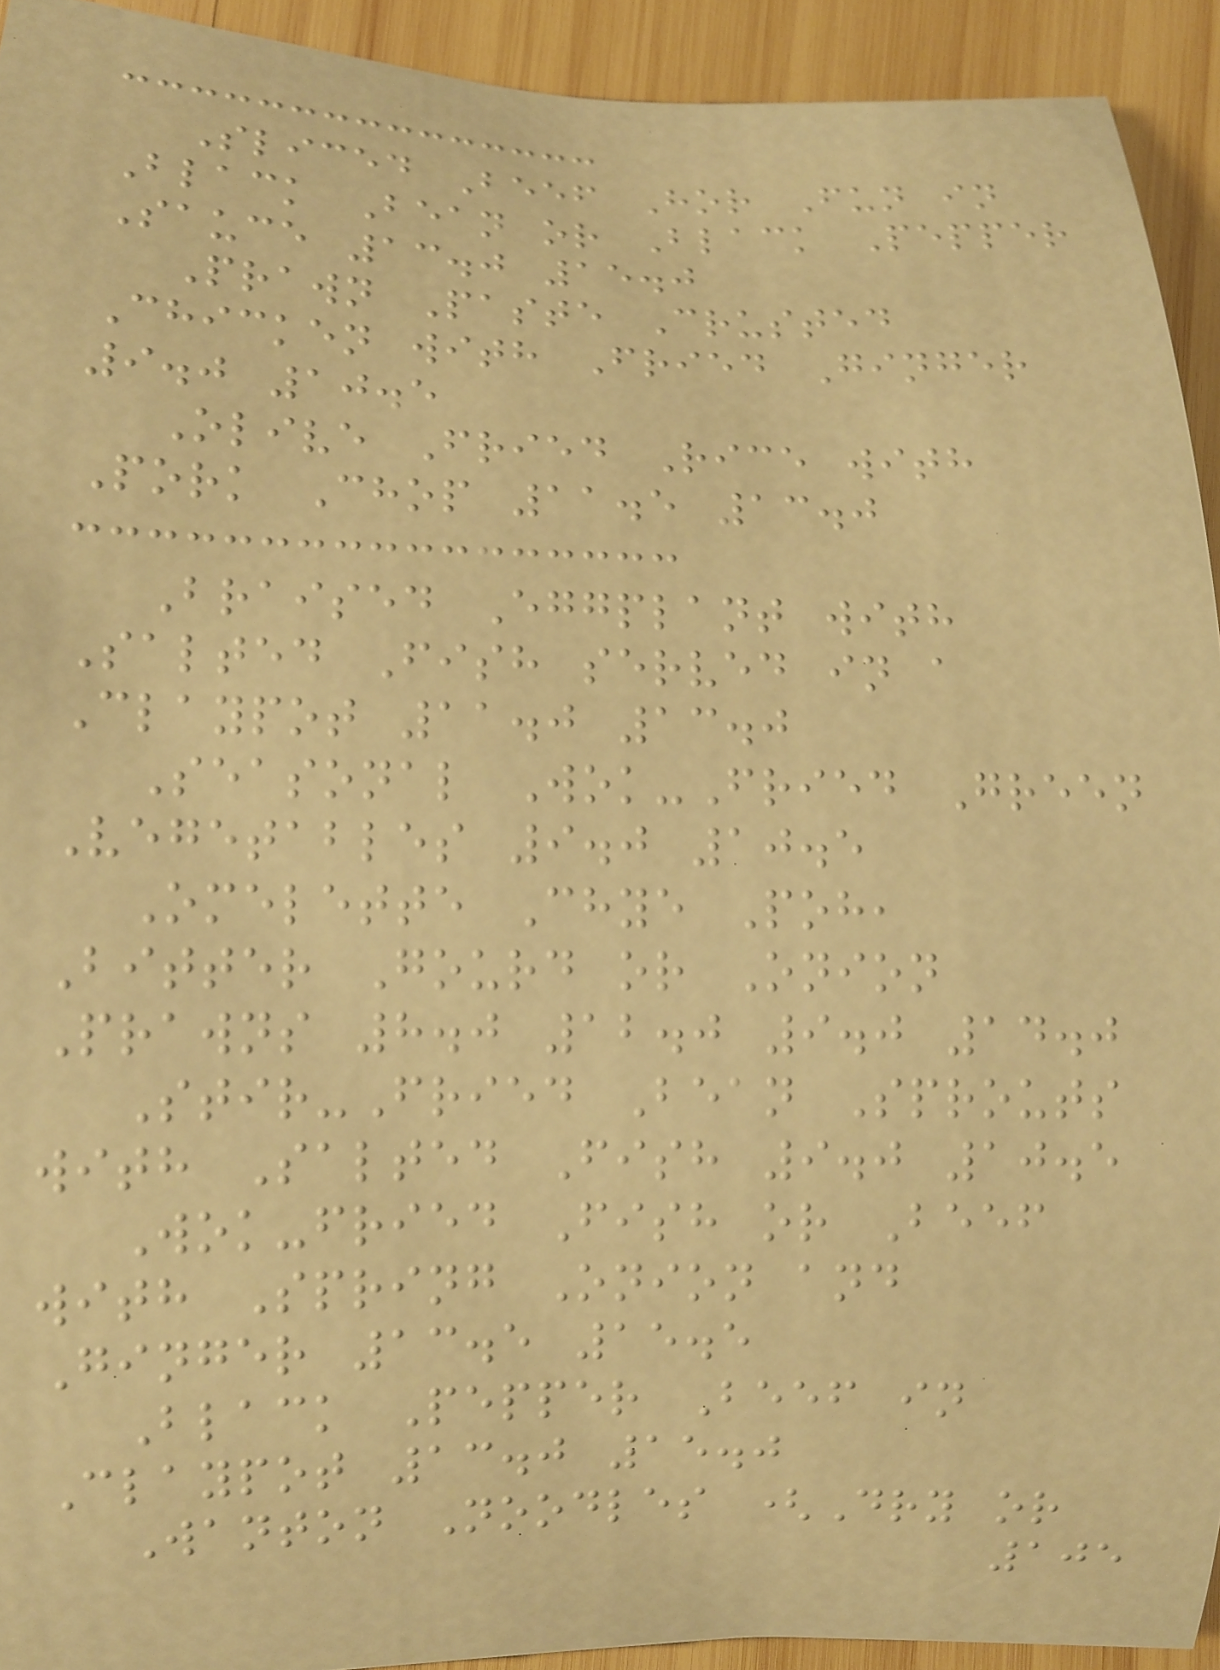Sliced Beef Hor Fun in
Black Bean or Black Pepper
Sauce 13.0 15.0
Prawn Paste Crusted
Chicken with Fried Ginger
9.0 10.5
Olive Fried Rice with
Pork Chop 11.5 13.0
Braised Eggplant with
Salted Fish served in a
Claypot 11.0 13.0
Seasonal Wok-Fried Green
Vegetables 9.0 10.5
Omelette Chye Poh,
Bitter Gourd or Onion
Prawns 8.0 12.0 9.0 14.0
Stir-Fried Bean Sprouts
with Salted Fish 9.0 10.5
Wok-fried Fish or Beef
with Spring Onion and
Ginger 13.5 15.5
Black Pepper Beef in
Claypot 13.0 15.0
Wanton Noodles (Dry or
105
